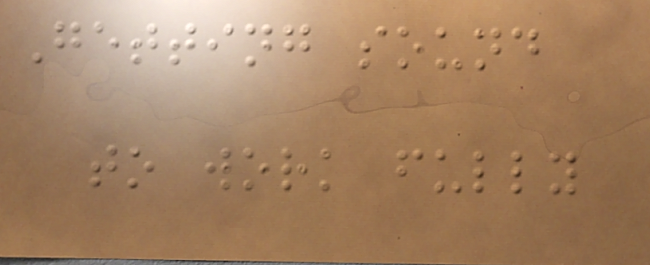Getting sound
to work fully
